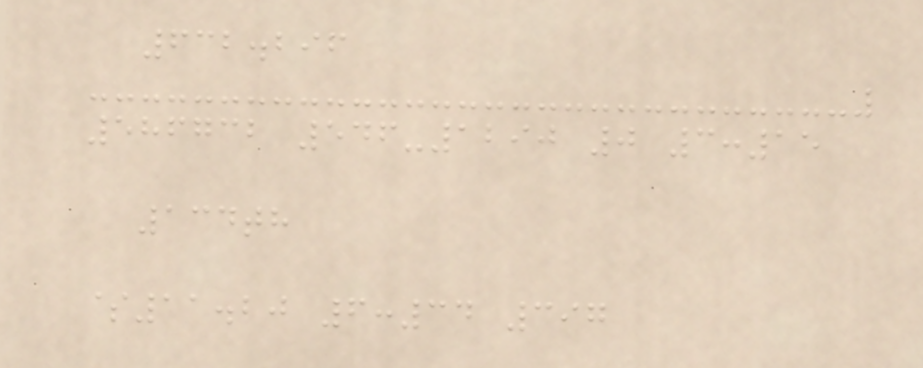632.296
586732 546-1290 0 3:15
134th
$11.20 6:34 397
